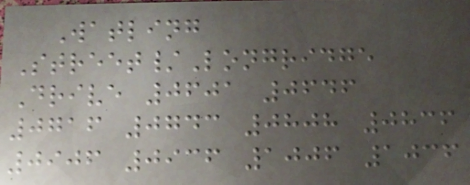Watling
Street/Longridge
Drive 0601 0646
0716 0743 0808 0836
0906 0936 1006 1036
